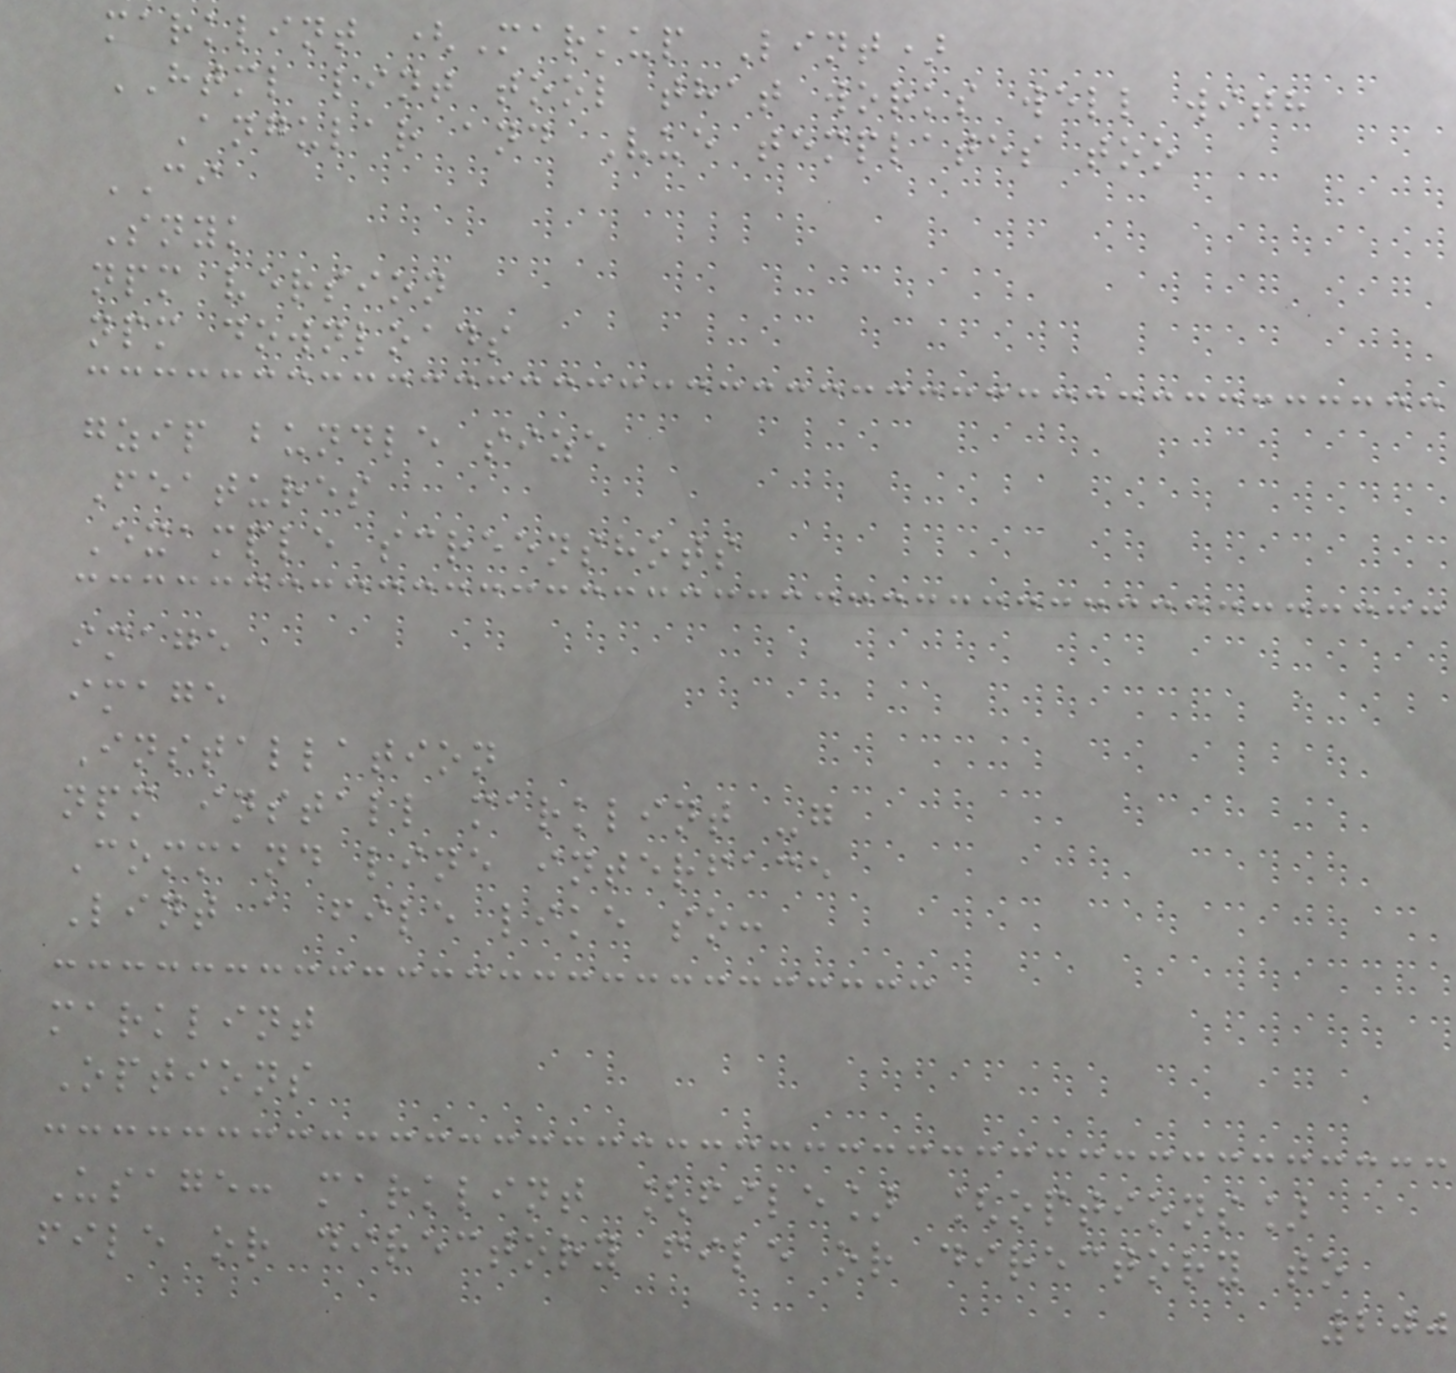marklint (Markup Lint)
HTML lint tool that works well with
Angular and Vue templates too
CI
Snyk
npm version
npm downloads
gzip bundle size
Features
Example screenshots
image
image
Installation
npm install marklint -g
Command line interface
Lint a file like so:
marklint
Options
Usage: marklint [file] [options]
file or directory file or directory to
200
